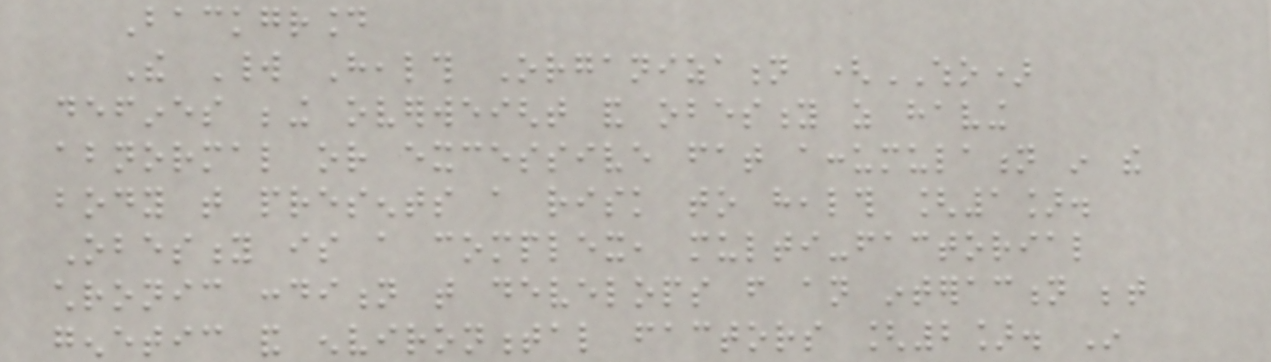Background
The World Health Organization (WHO)
defines being overweight and obesity as having
abnormal or excessive fat accumulation in the
body that presents a risk to health [1].
Obesity is a complex, multi-factorial
chronic condition that develops from an interaction between
genetic and environmental factors [2]. In
